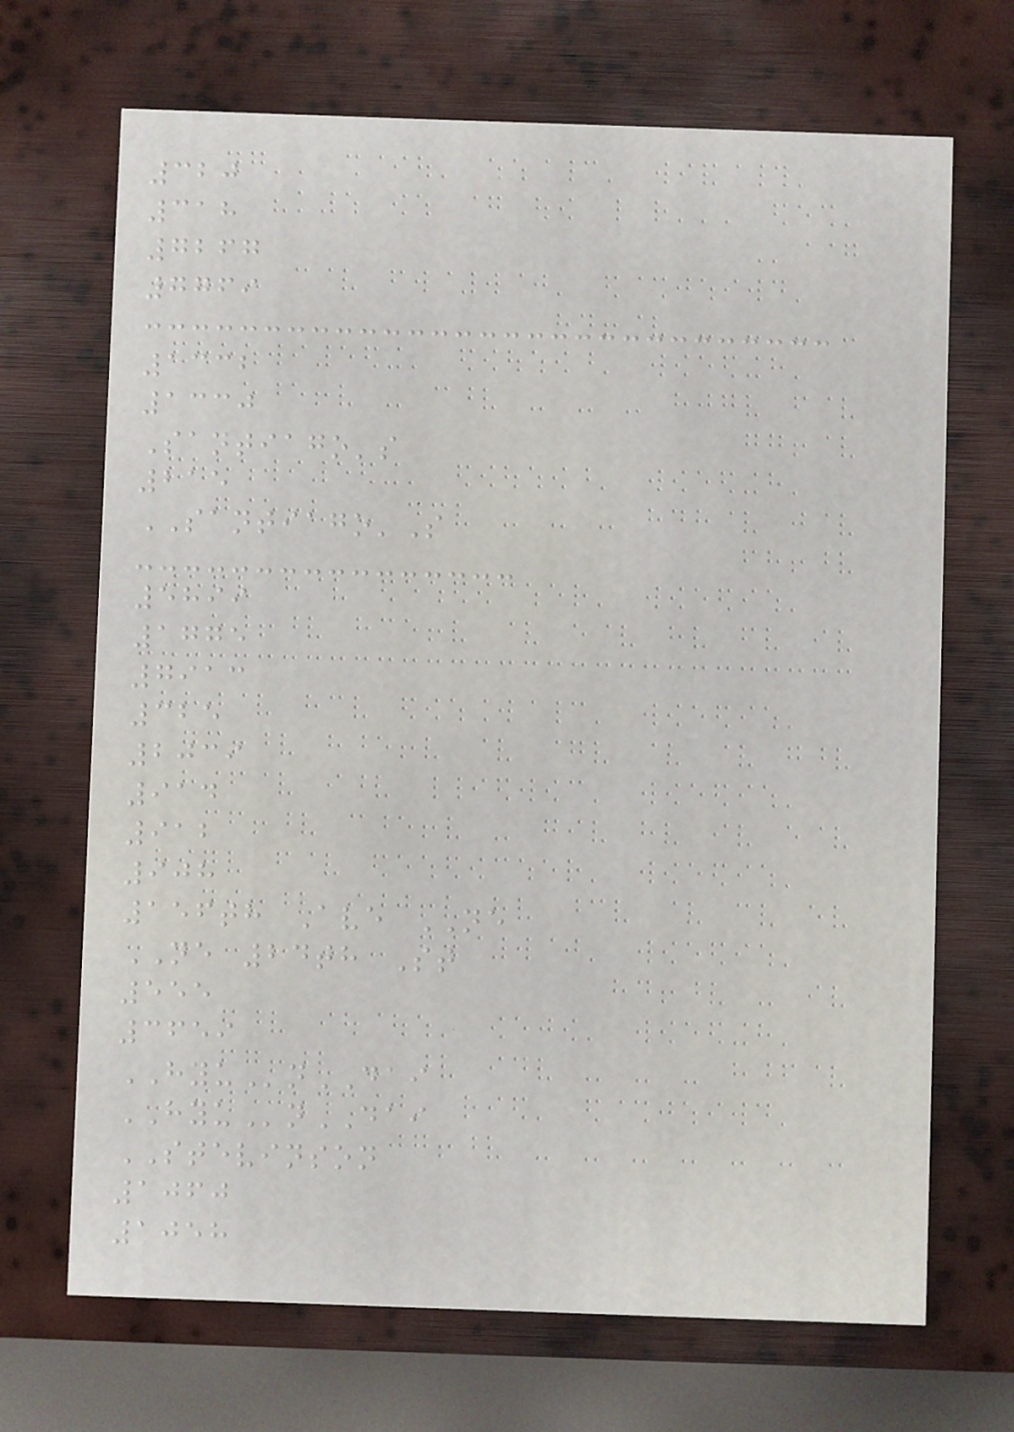320
318
7267
7769
1332
1330
Santiago's
215
SANTIAGO'S
5899
1775
7913
325
2039
914
912
908
156th Ave NE
NE 24th St
555
3659
HYUnDAI
HYUnDAI
STEVINSON
1060
1058
